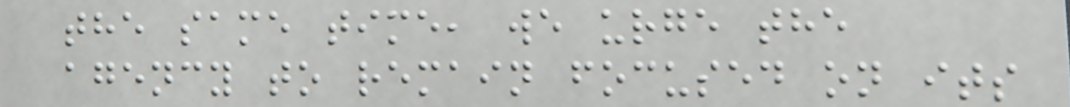the same time, we urge the
agency to remain focused on its
